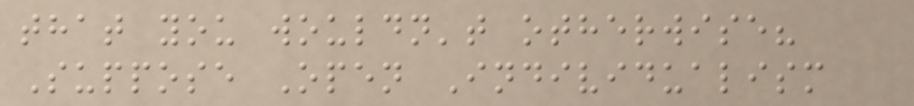that you wouldn't otherwise?
Suppose Open Individualism
